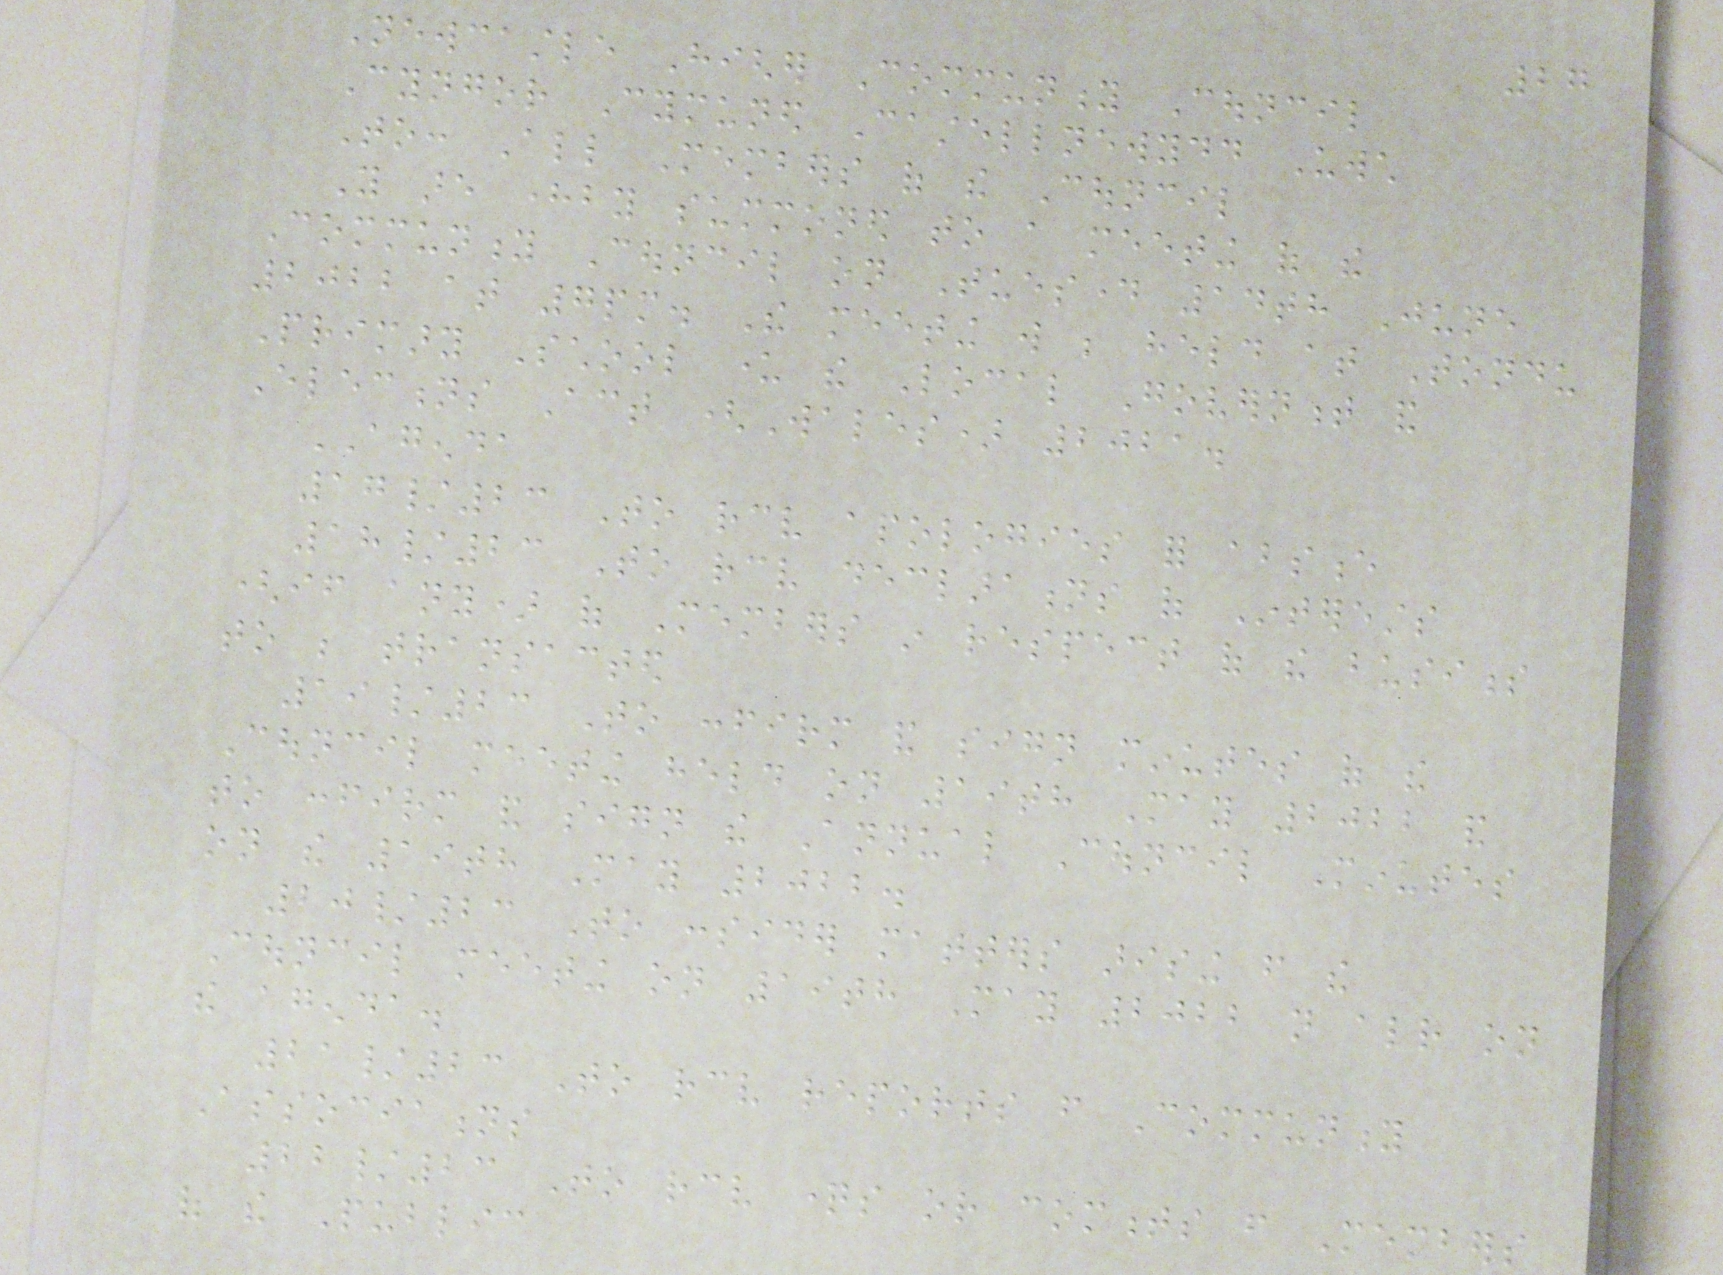27
Newcastle Higher Community Council
Cyngor Cymuned Castellnewydd Uwch
To: All Members of the Council
You are hereby summoned to a meeting of the
Community Council on Tuesday 14th June
2022 at 7pm. The meeting will be held at Tondu
Primary School under the Local Government and
Elections Act (Wales) 2021.
AGENDA
17/23 To receive apologies for absence
18/23 To receive declarations of Interests
(if any) of Members in respect of the business
to be transacted
19/23 To confirm and sign minutes of the
Council meeting held on 19th May 2022 and
to confirm and sign the Annual Council Minutes
on the 19th May 2022.
20/23 To consider matters arising from the
Council meeting on 19th May 2022 not already on
the agenda.
21/23 To receive reports from Community
Associations
22/23 To receive questions or comments from Members
of the Public
